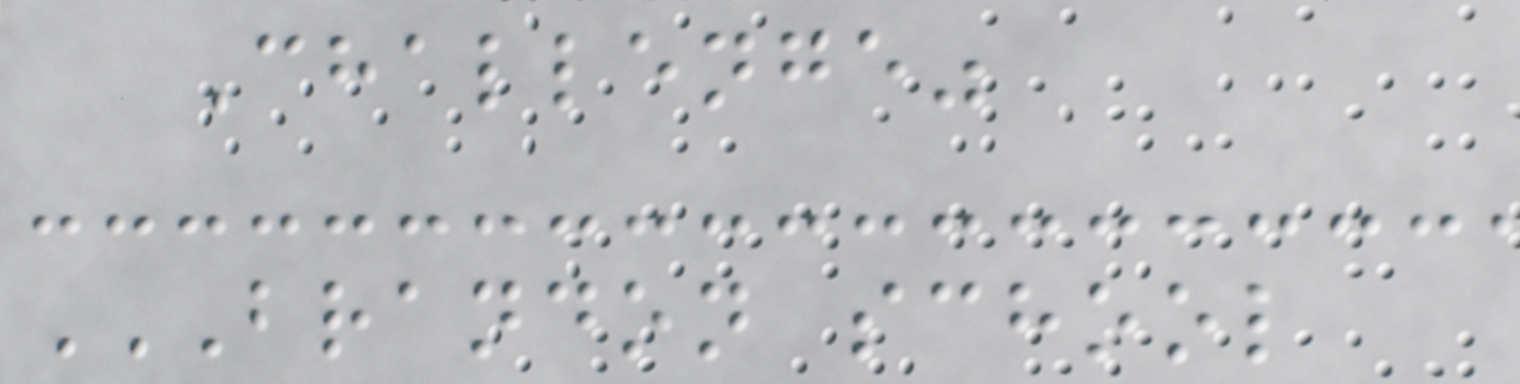Challenge"
BRANDON SCHOOL
